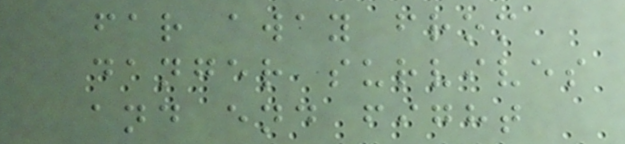far away from
danger survives
and end fight
